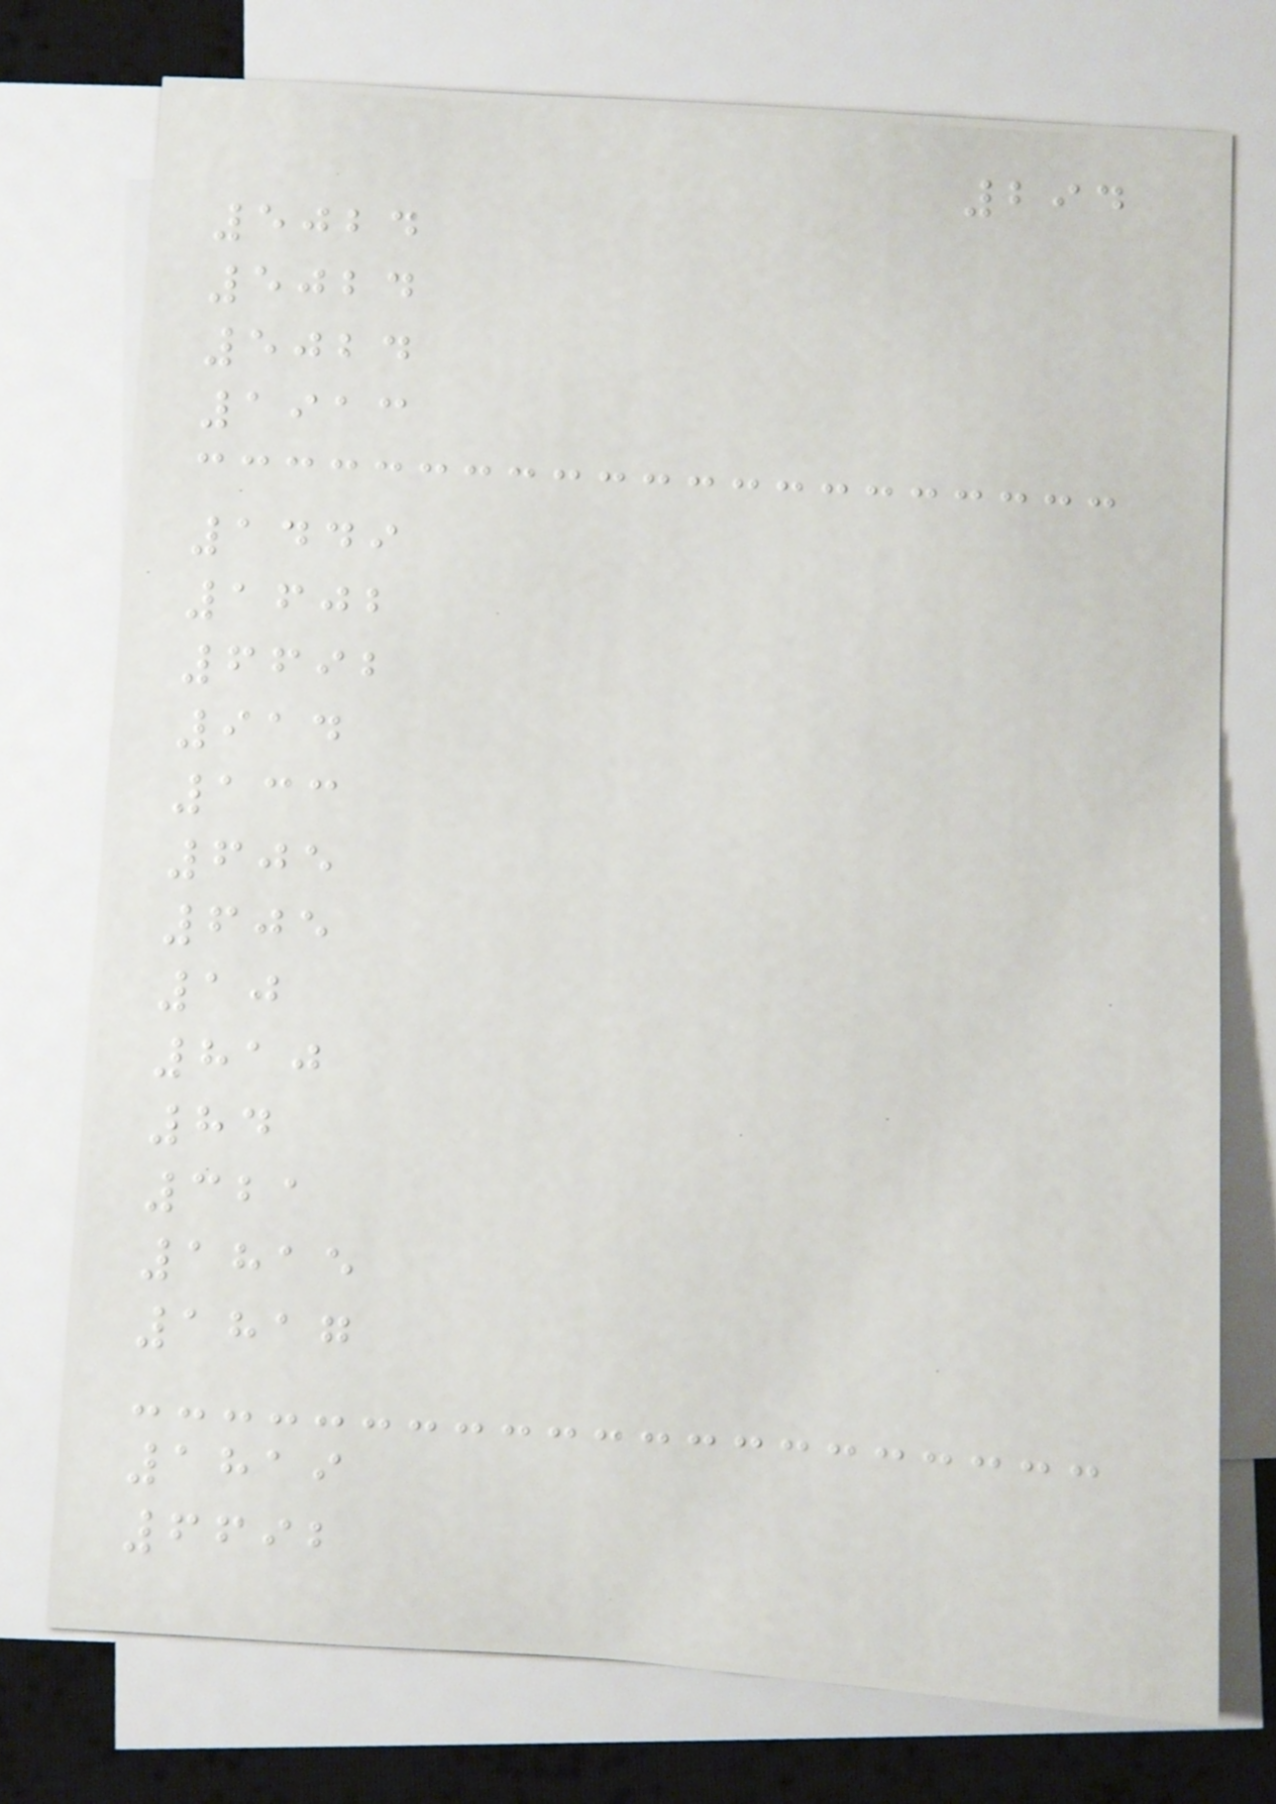294
5024
5024
5024
1913
1449
1602
6692
914
133
605
605
10
810
84
321
1815
1817
1819
6692
